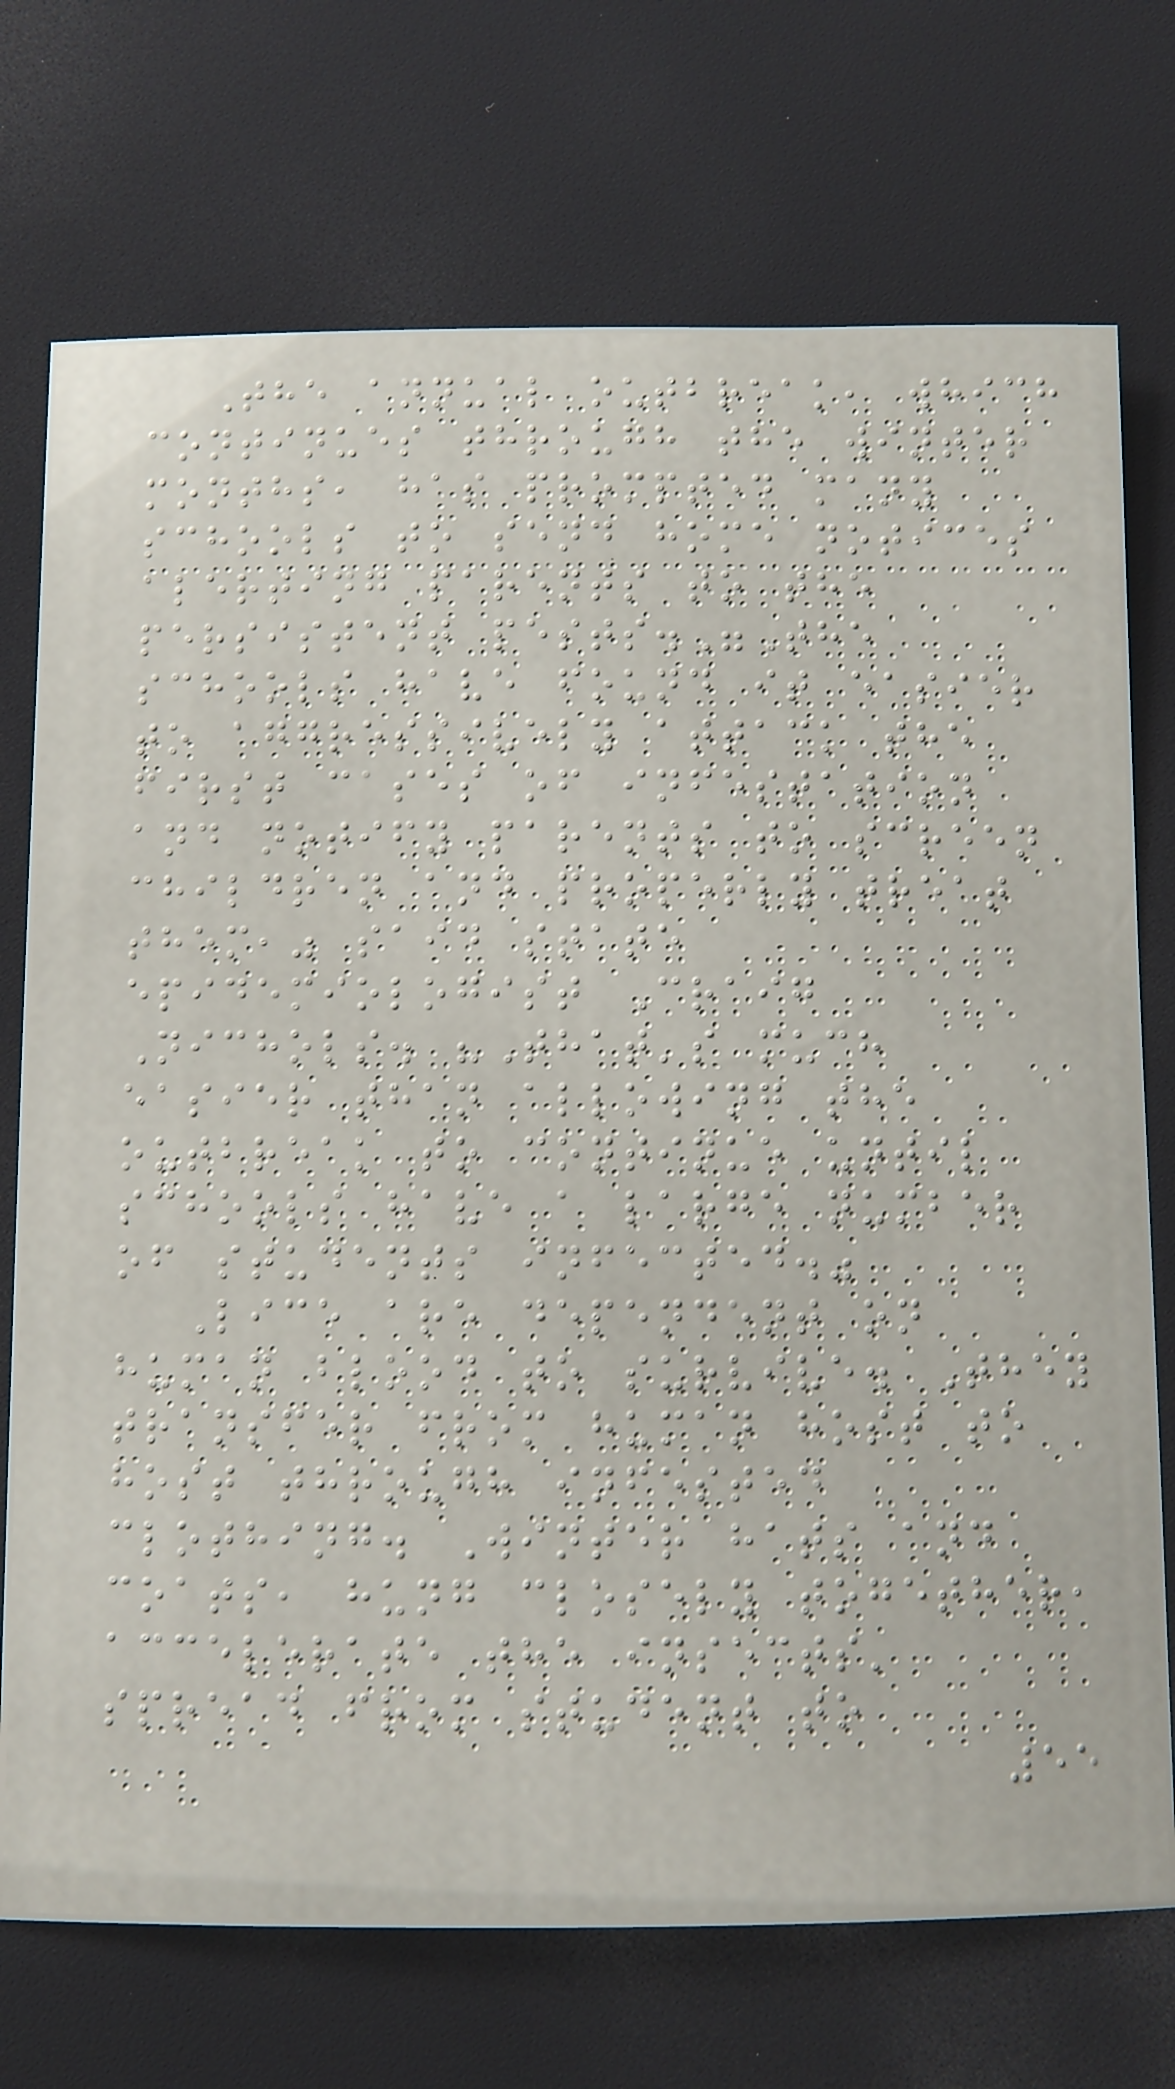The annual outbreak, which
continues through the winter
months, has prompted many
schools to send home notices
alerting parents to the
persistent pests."The
schools have found it easier
to aggressively attack the
first cases of infestation
and notify parents to screen
children and properly treat
them," said state
epidemiologist Craig
Nichols. "That's much
easier than allowing the
outbreak to continue until
schools have a large number
of students infected."
Lice are dependent on
human blood to survive. They
transfer from human host to
host through infested
clothing. Winter hats and
coats, hung closely together,
accelerate the insects'
spread from student to
55
